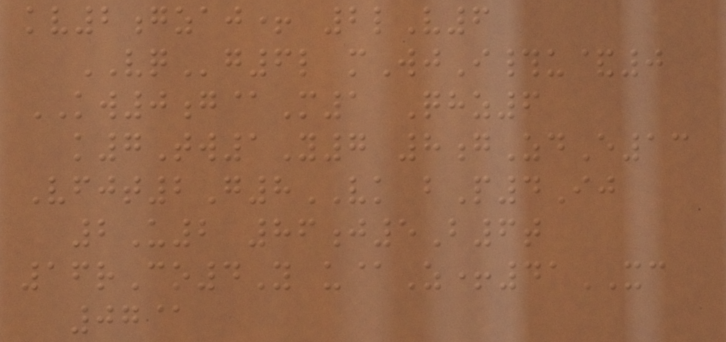kv2gzaj+ 2lV6
VQg6l mWjI#u&0
KW0g@M1 Qhz6
k7Tw1Y7 8gZdE13
Vfjt2G8VK bP4Ij
2U2 86j5B6t
16rCo4Y u@Z+41XC
07@
